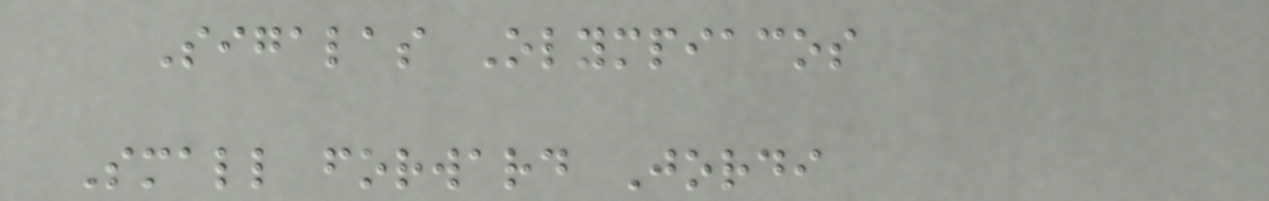Sigalas Olympiacos
Small forward Jordi
